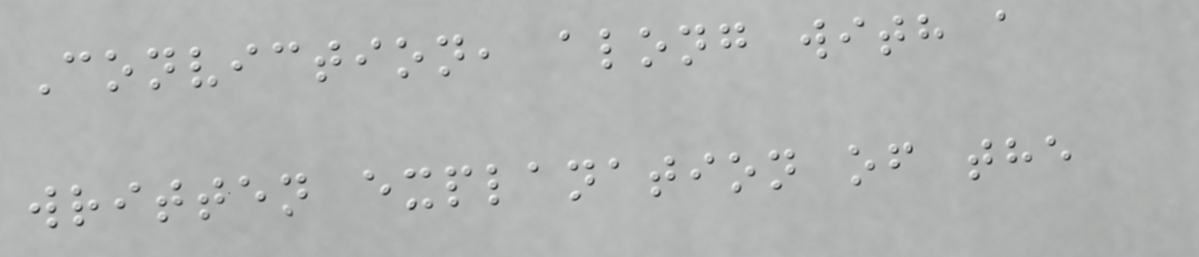Conviction, along with a
written explanation of the
